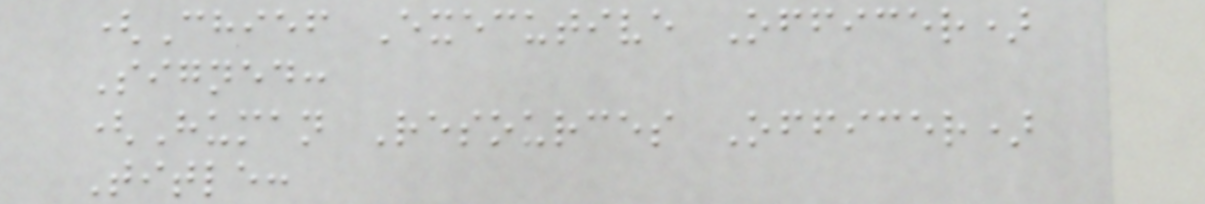(Chief Executive Officer)
Signed:
(Human Resources Officer)
Title:
